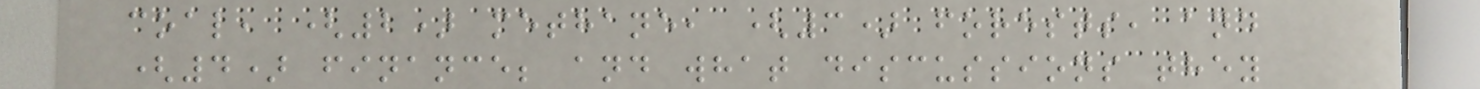coal, (2) methane, (3) forests, and
(4) finance; and what discussions they
